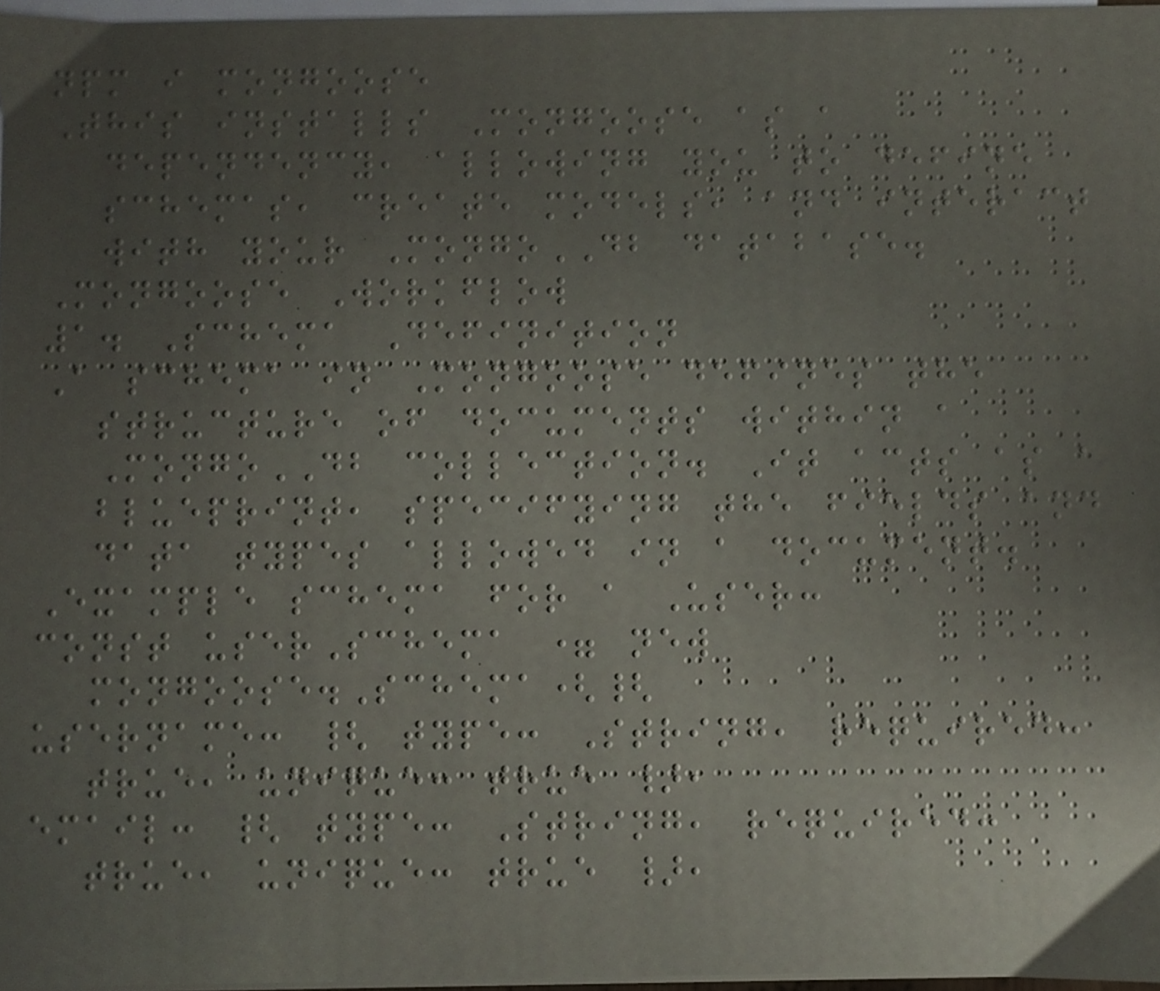npm i mongoose
This installs Mongoose as a
dependency, allowing you to define
schemas, create models, and interact
with your MongoDB database.
Mongoose Workflow
1. Schema Definition
A schema in Mongoose defines the
structure of documents within a
MongoDB collection. It acts as a
blueprint, specifying the fields and
data types allowed in a document.
Example schema for a User:
const userSchema = new
mongoose.Schema({
username: { type: String, required:
true, unique: true },
email: { type: String, required:
true, unique: true },
